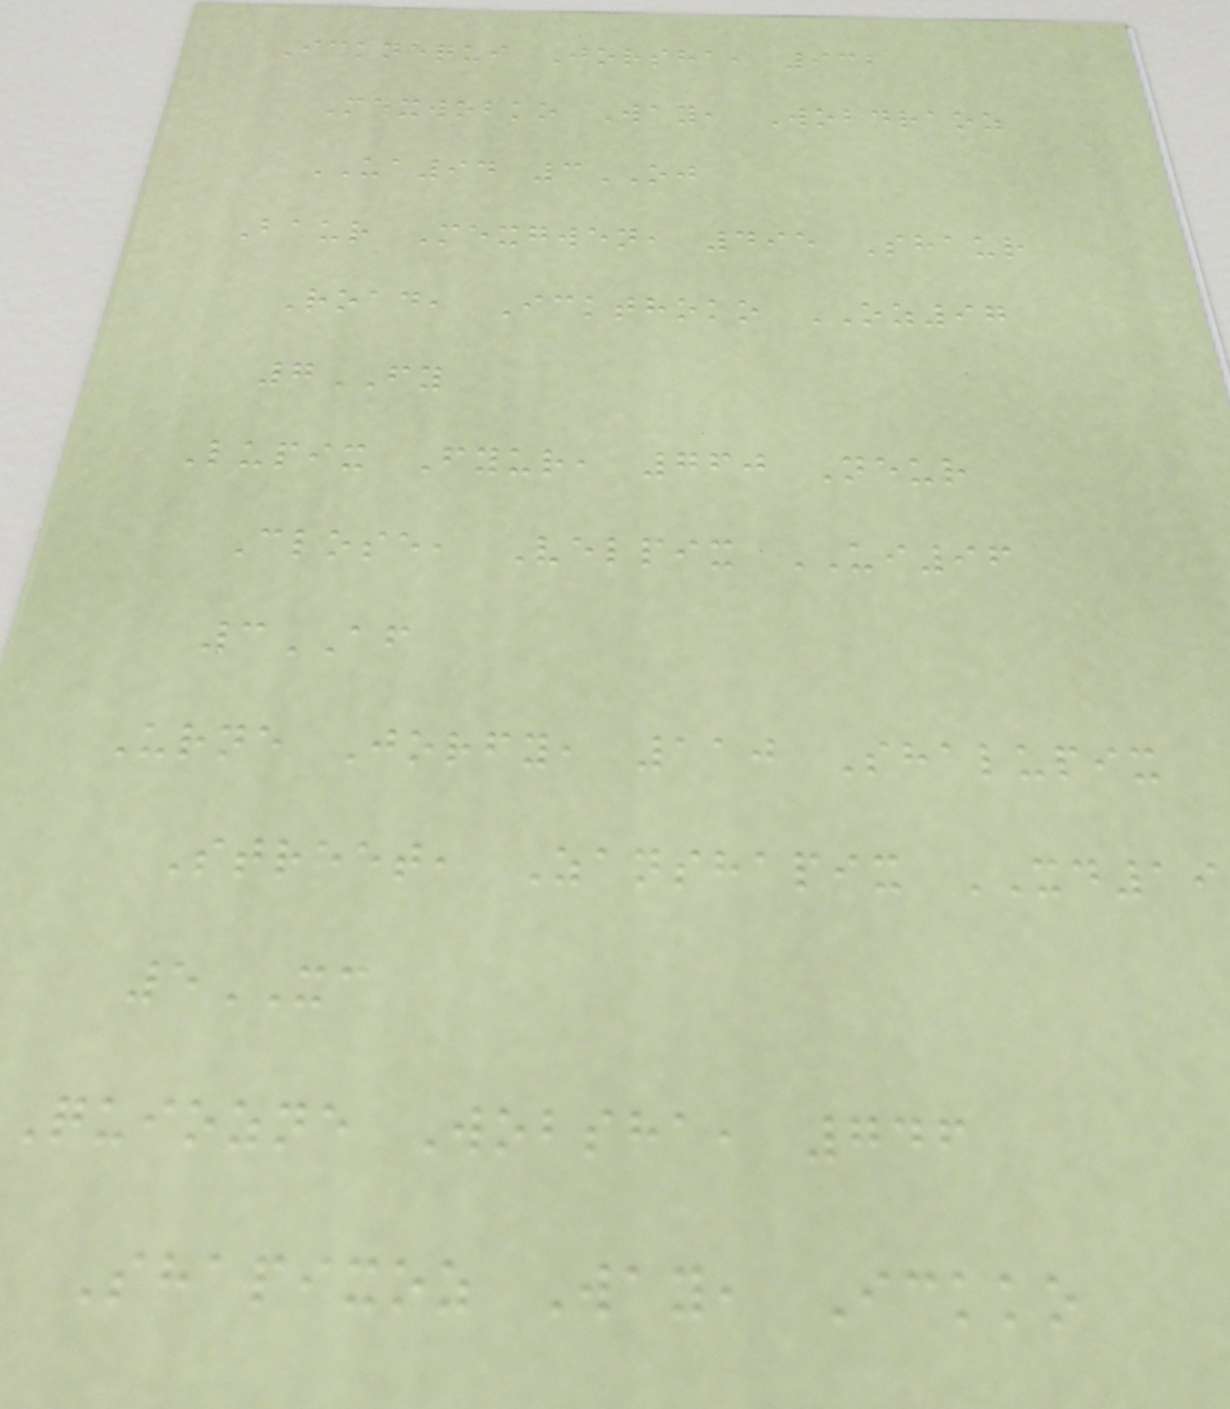Icknequi Jorsha, 932
Mexwobko Way, Wobdraoz
UA94 3OJ
Baur Mexgwen, 495 Shaur
Road, Ickthoko OZ97
7FY
Lupix Fyur, 760 Neur
Close, Velpix UI96
3AF
Urne Jorfy, 110 Shalupix
Street, Zanshapix XD19
5XC
Quiozne Wobsha, 746
Shapixoz Way, Ickko
